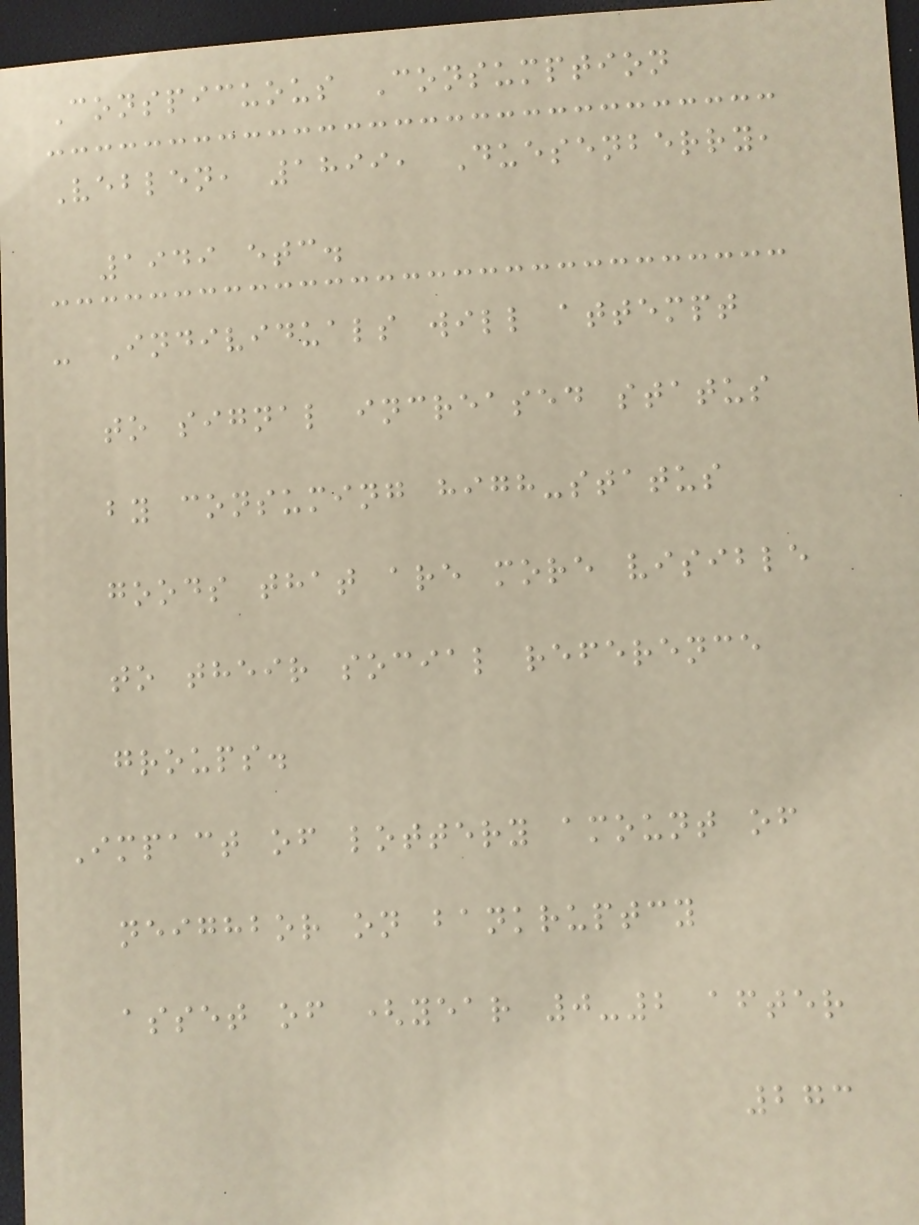Conspicuous Consumption
Veblen, 1899, Duesenberry,
1949 etc.
- Individuals will attempt
to signal increased status
by consuming high-status
goods that are more visible
to their social reference
groups.
Impact of lottery amount of
neighbor on bankruptcy
asset of (year 0-2 after
273
